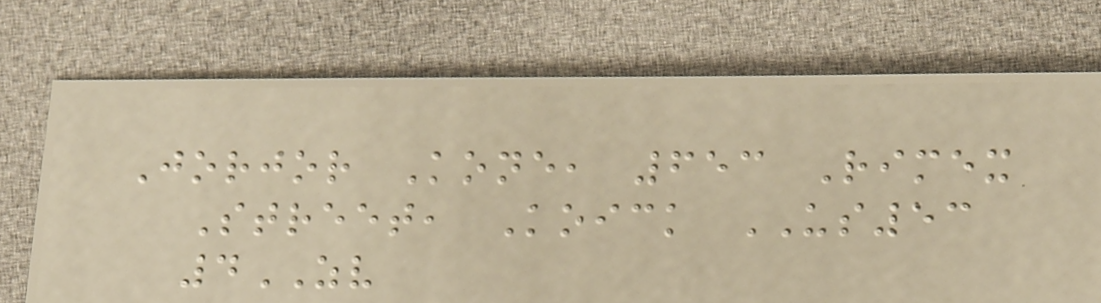Jorjor Kone, 653 Rimex
Street, Koick US53
4ZV
